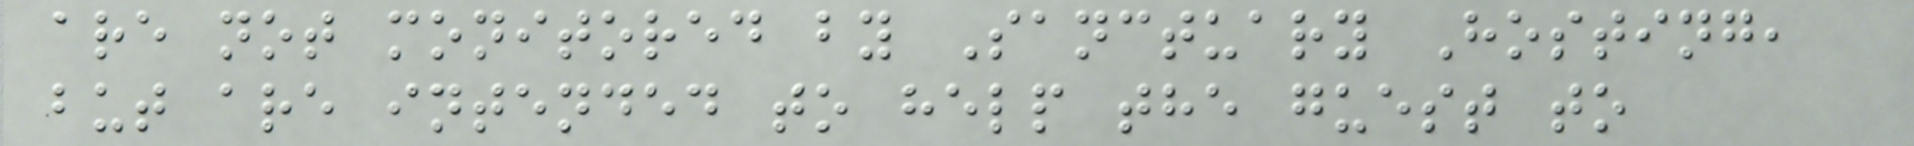are not monitored by Sanctuary Hosting,
but are intended to help the guest to
